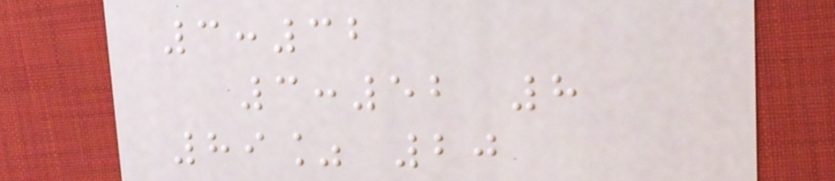3:32
3:52 8
89% 20
